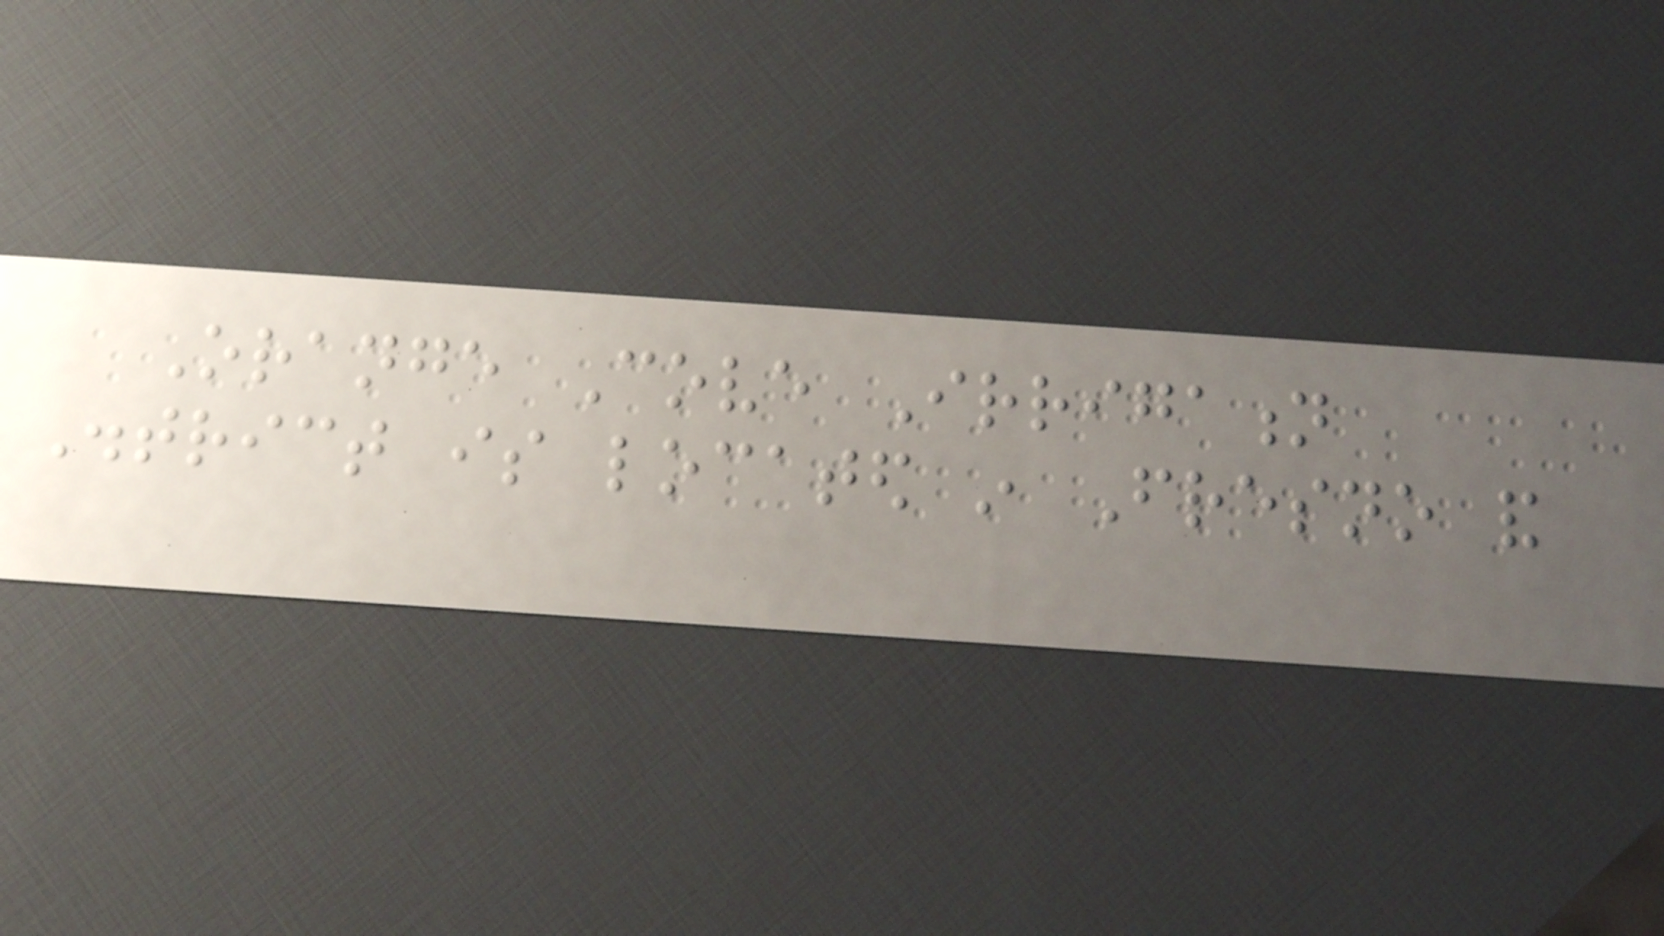Orange Cove Irrigation
District is located in Fresno and
